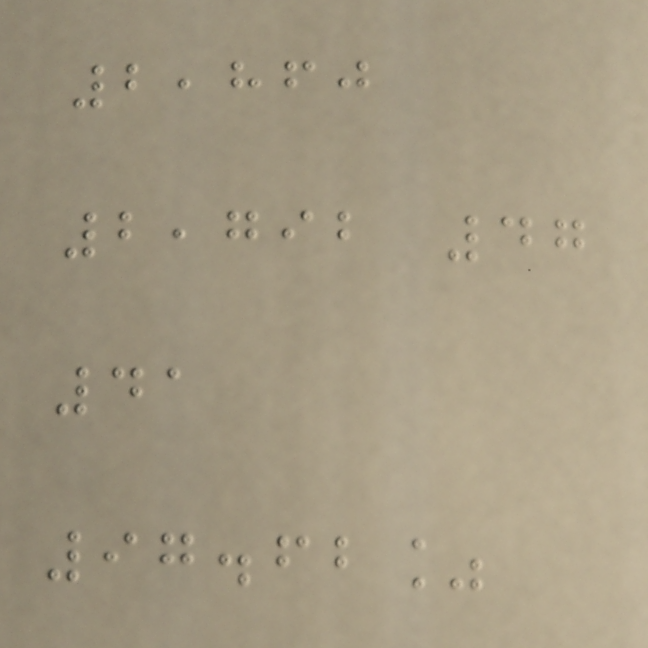2,860
2,792 47
41
97.62%
